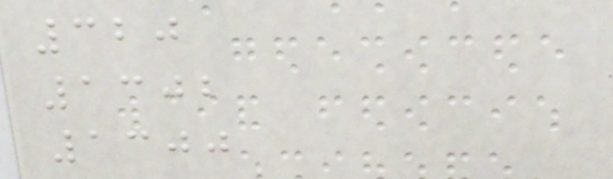320
1302
1300
